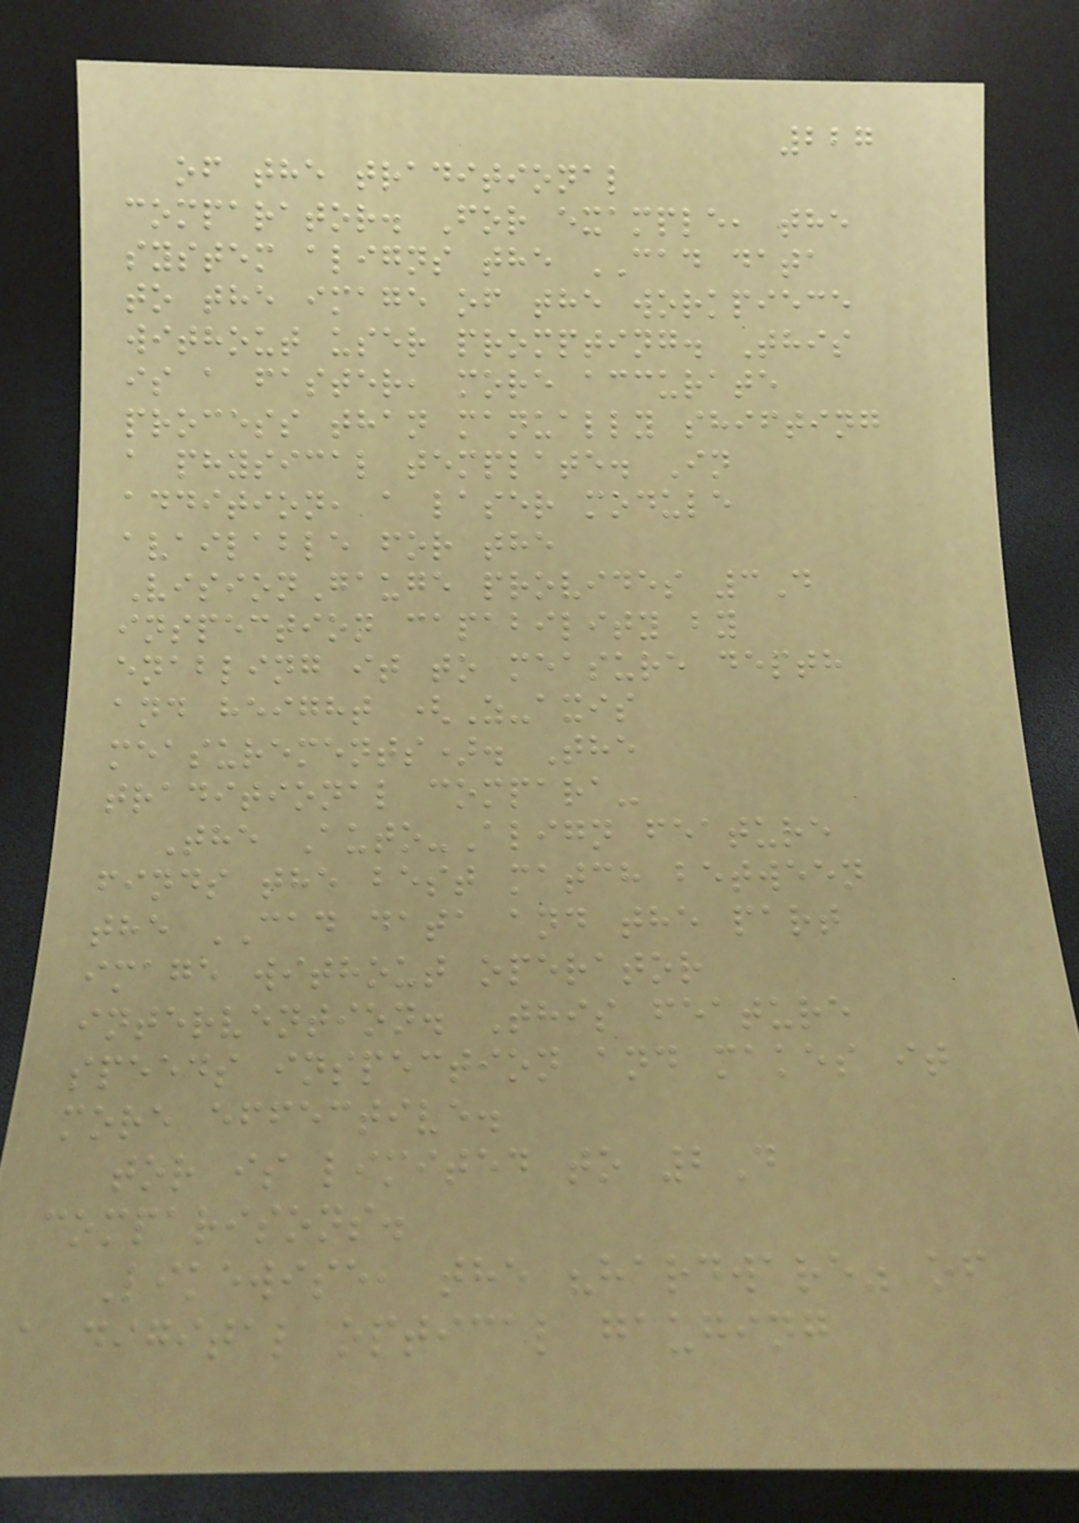227
of the traditional
comparator. For example, the
system aligns the CAD data
to the image of the workpiece
without user prompting. This
is a faster, more accurate
process than manually shifting
a physical template. In
addition, a laser module
available for the
VisionGauge provides 3D
inspection capability by
enabling it to measure depth
and height (Z-axis
measurements). The
traditional compara-
The Auto-Align feature
finds the best match between
the CAD data and the part
image without operator
intervention. This feature
speeds inspection and makes it
more effective.
tor is limited to 2D
comparisons.
Likewise, the "hardware" of
a digital optical gauging
